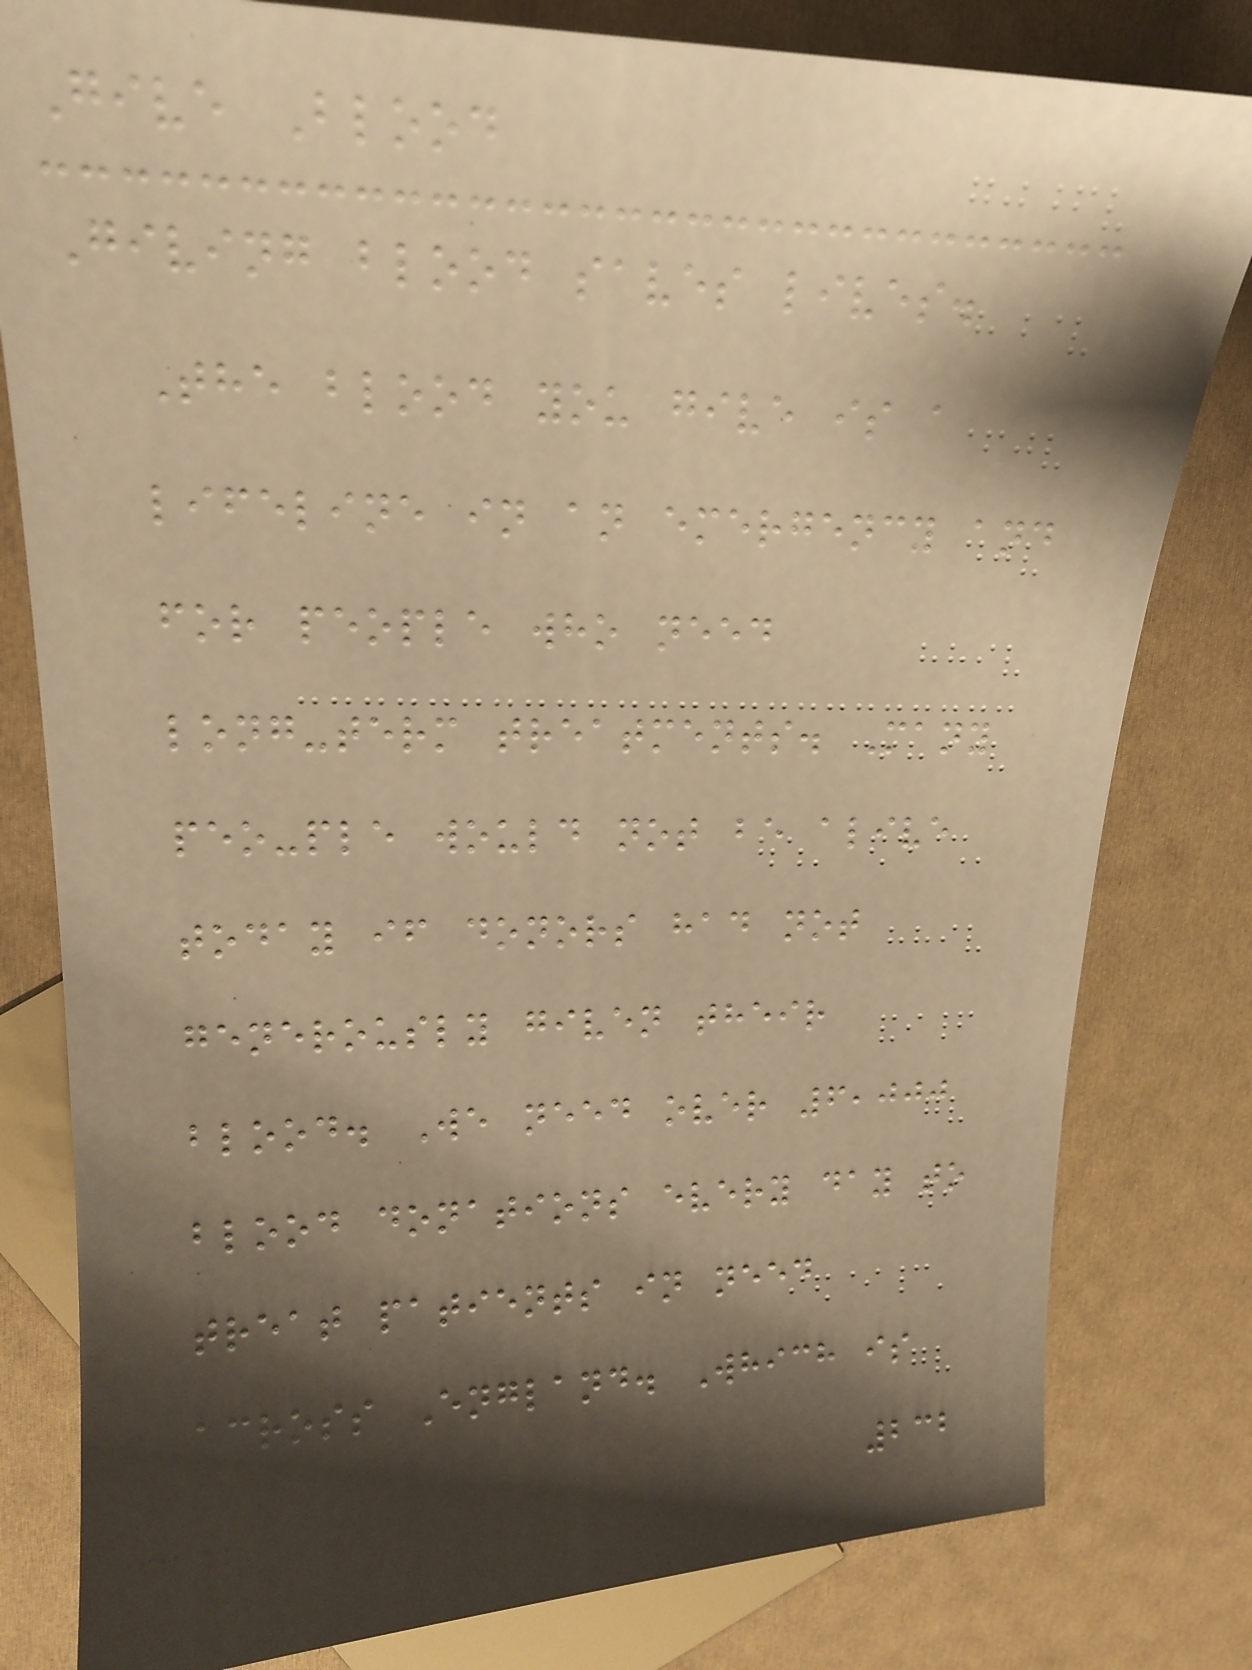Give Blood
Giving blood saves lives.
The blood you give is a
lifeline in an emergency and
for people who need
long-term treatments. Many
peo-ple would not be alive
today if donors had not
generously given their
blood. We need over 6,000
blood donations every day to
treat patients in need
across England. Which is
232
